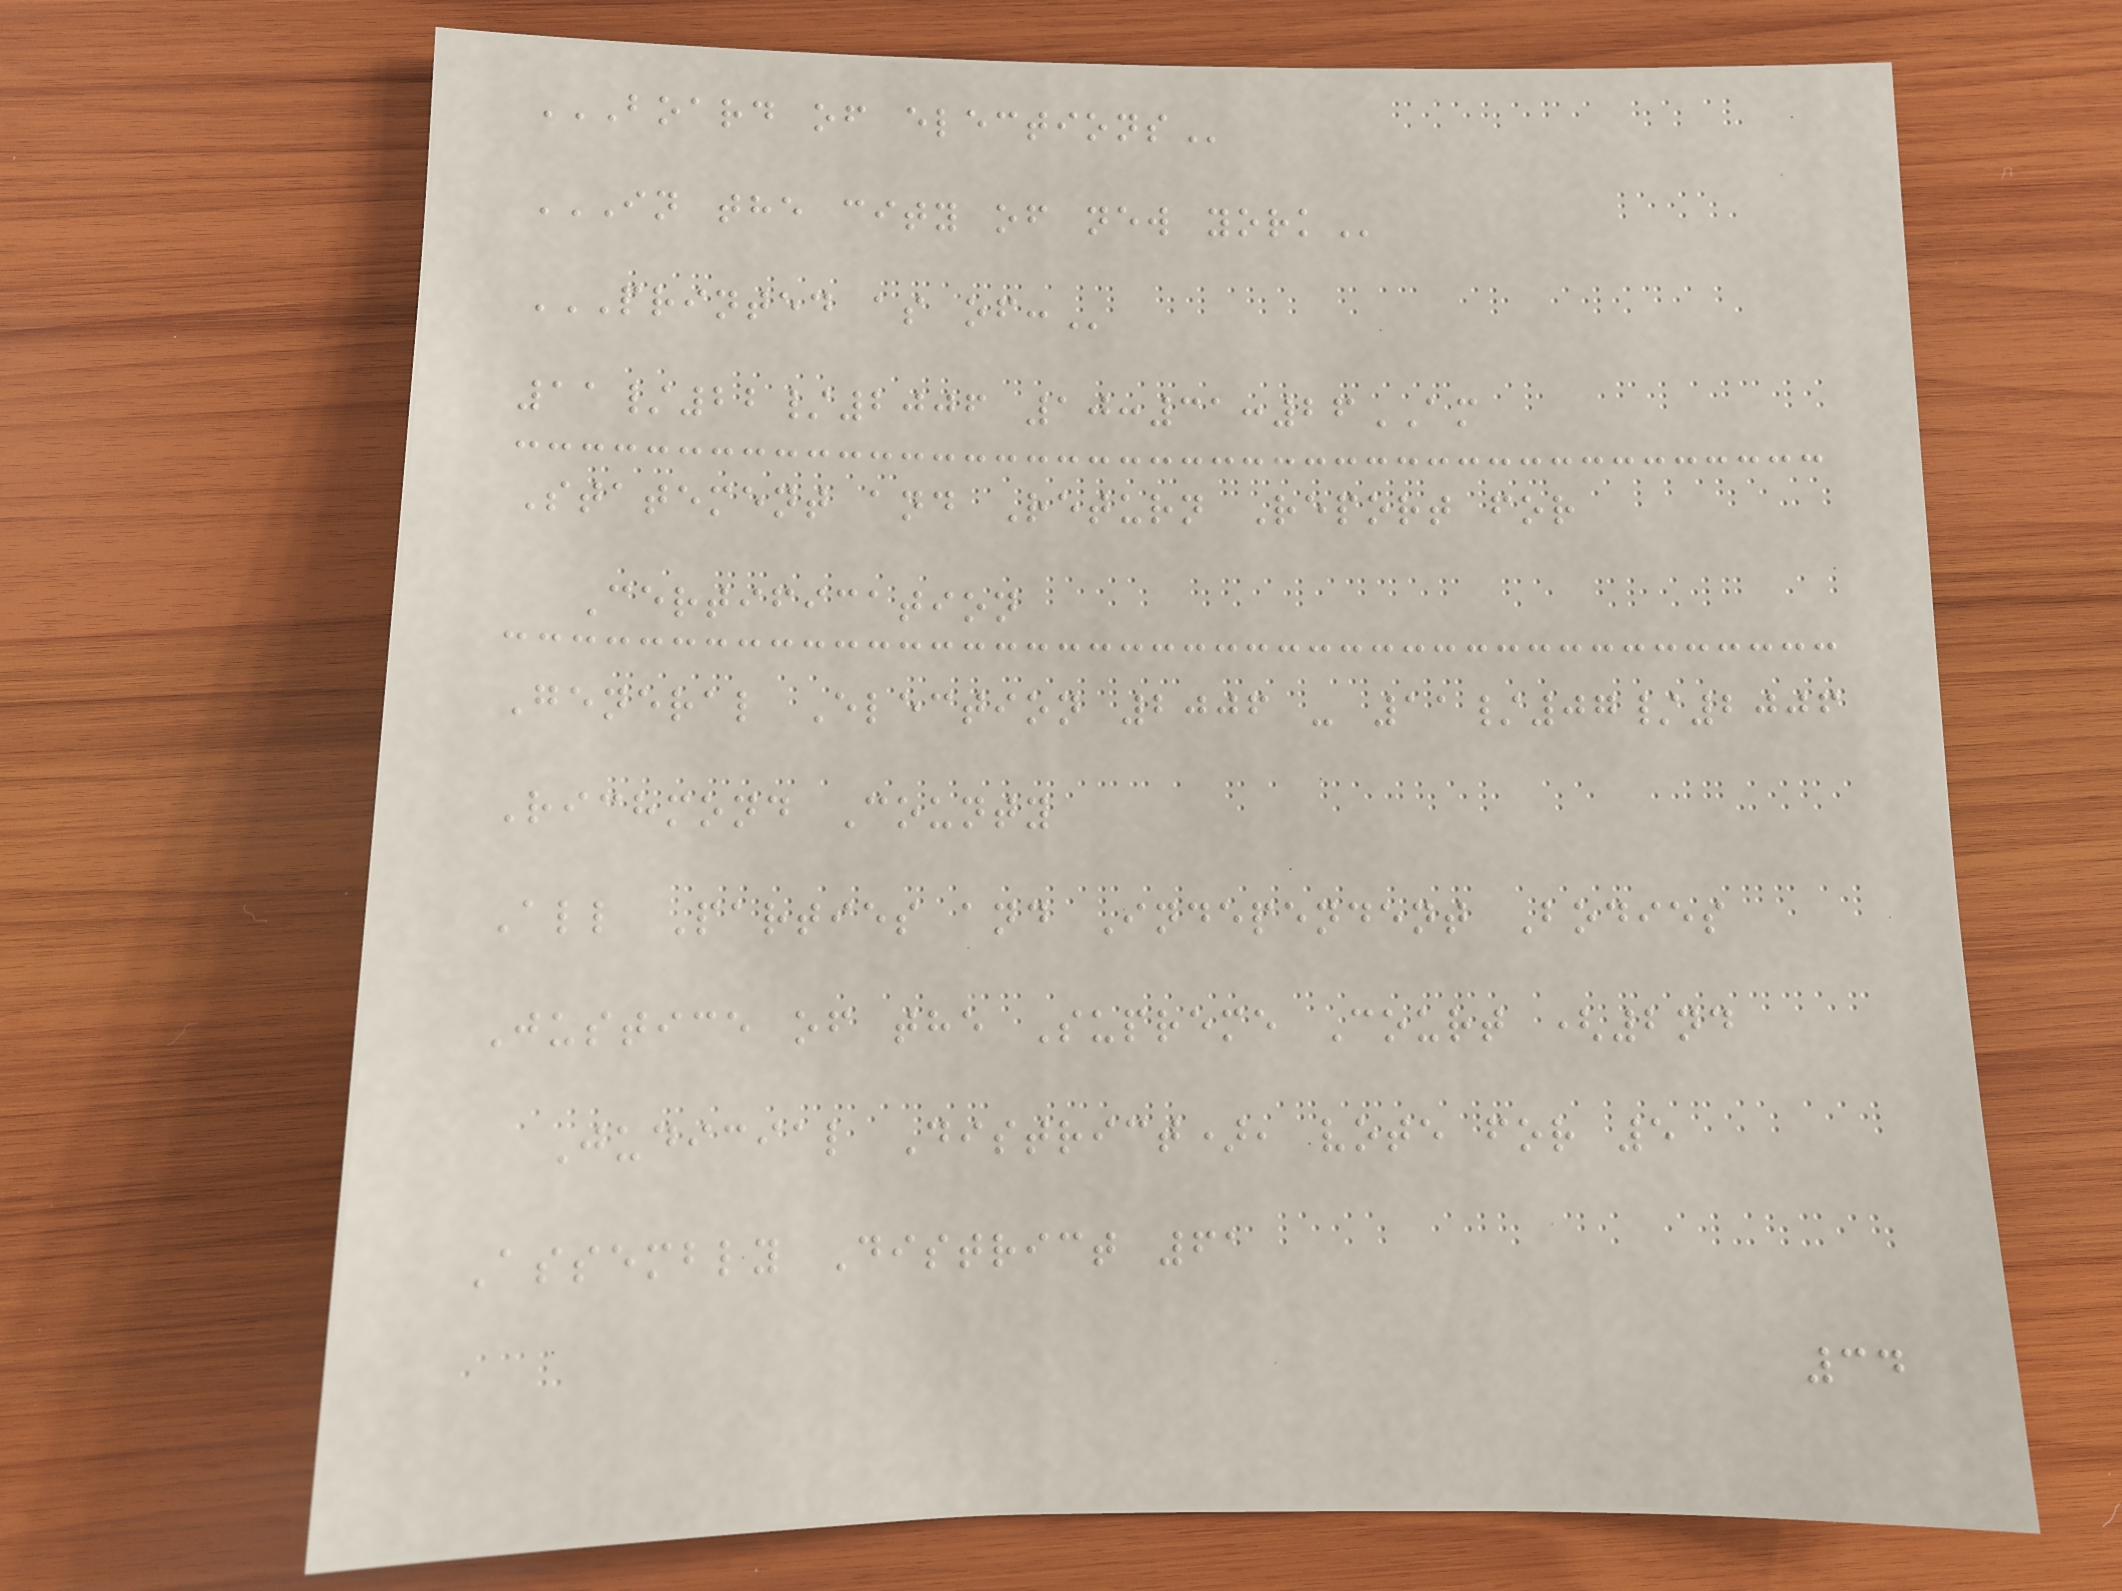BOARD OF ELECTIONS
IN THE CITY OF NEW YORK
PRINTED AS OF:
11/22/2006 10:31:26AM
Statement and Return Report for
Certification
General Election 2006 - 11/07/2006
Richmond County
All Parties and Independent Bodies
Justice of the Supreme Court (2nd
Judicial District), vote for 5
Assembly District 61
34
